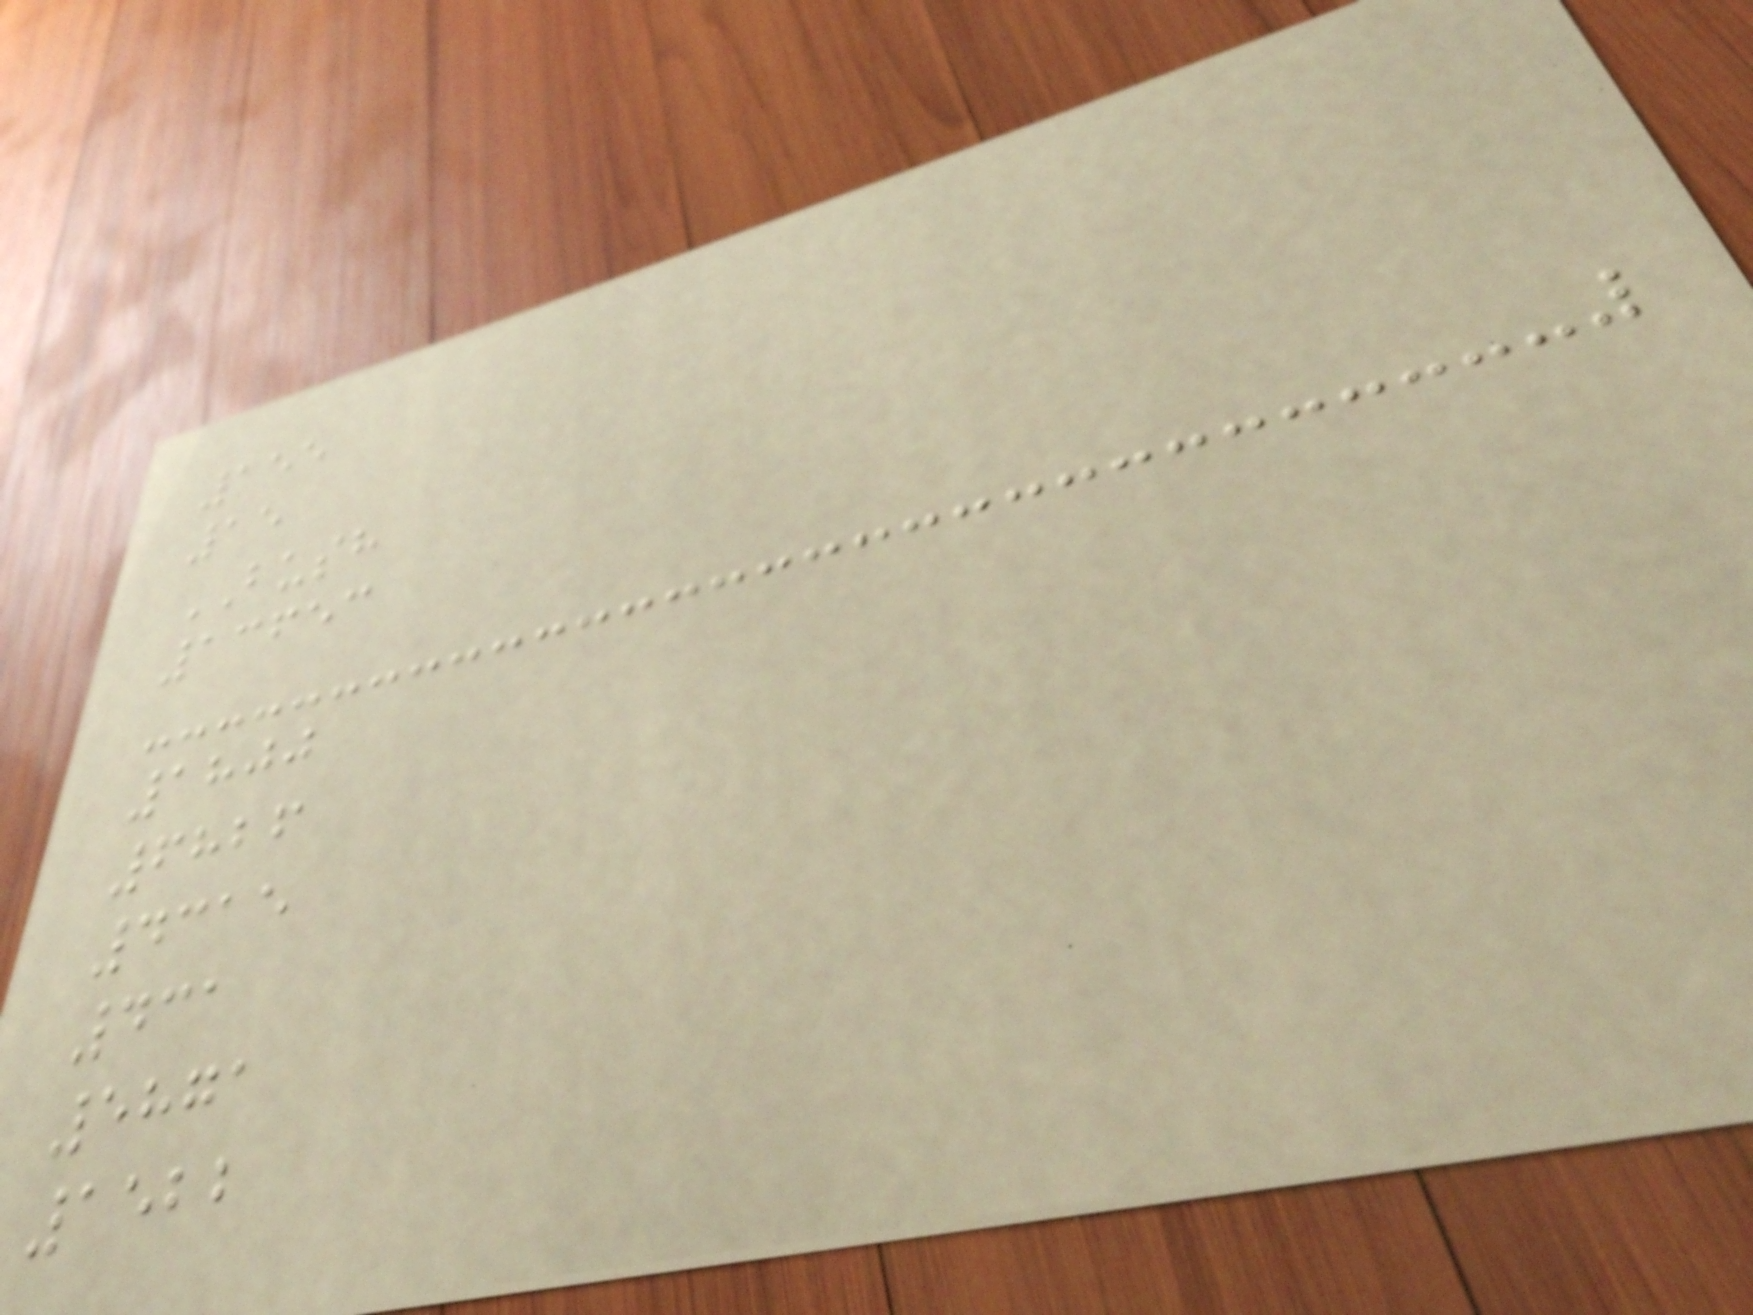155
15
BUSH
13653
1800
6826
4315
431
5871
1522
